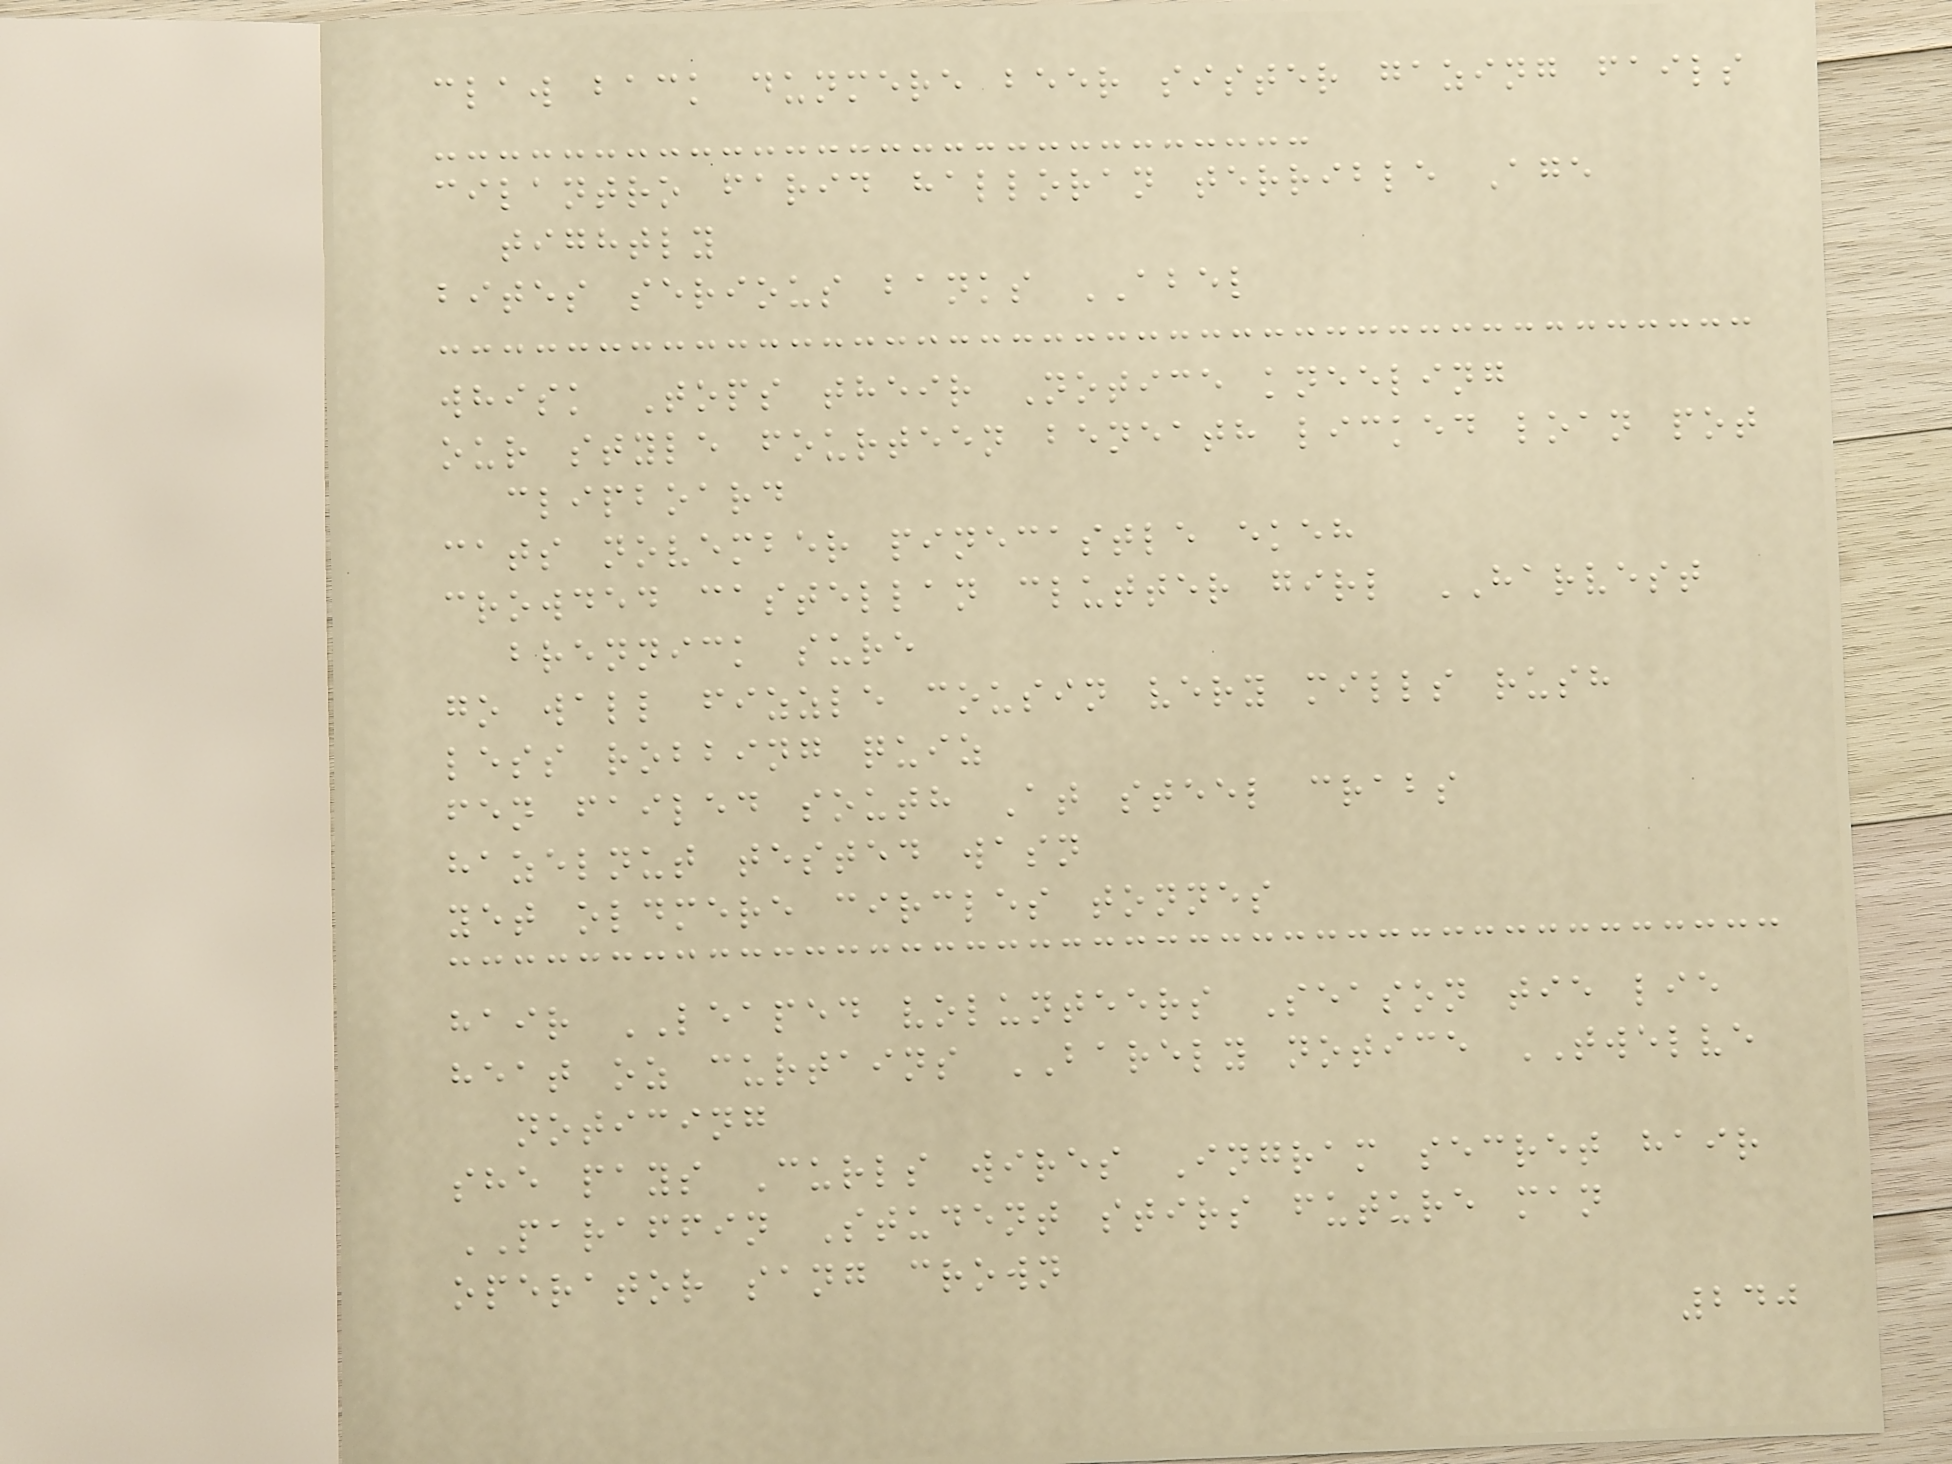claw back dunmere beer sister gazing fails
cilantro farid halloran terrible Age
tightly
bites serious banks ABEL
whisk Tops their Notice kneeling
our style fourteen beneath licked loan pot
clipboard
cats november pinecastle ekeh
crowded castellan clutter girl HARVEST
brennick sure
go wall fizzle cousin very mills rush
less robbing quiz
fen failed south At steel crabs
hazelnut tested wasn
yet oldmere circles tonnes
hair LEAPED volunteers Season tie lie
heat oz curtains BARELY notice TWELVE
noticing
she pays Curls wires Ingram secret hair
PARAFFIN Student stirs future man
operator sang crown
240
